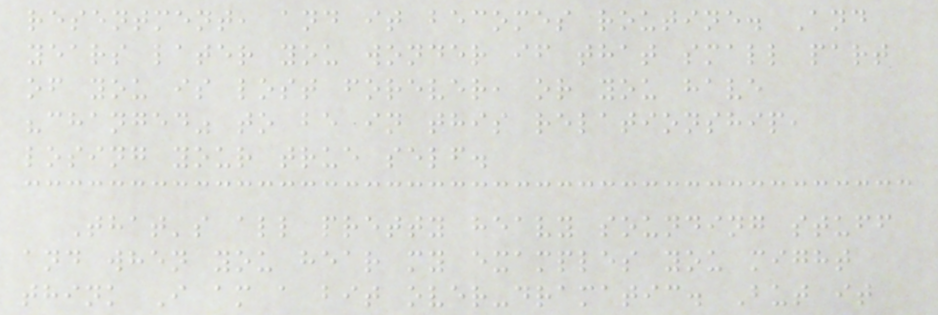resentment, and it becomes routine. And
years later you wonder if that small part
of you is lost forever, or you have
"changed" to be in this relationship,
losing your true self.
That's all pretty heavy sounding stuff
and when you hear my examples you might
think I am a bit over-dramatic. But it
